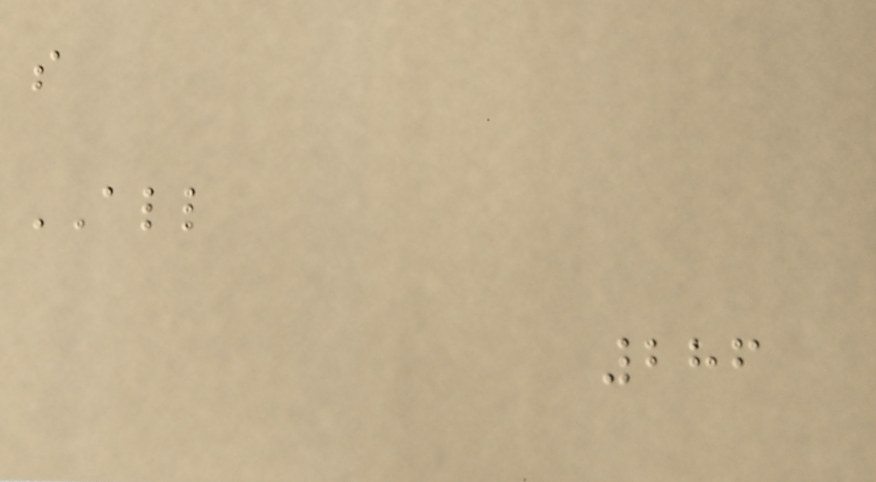s
ALL
286
